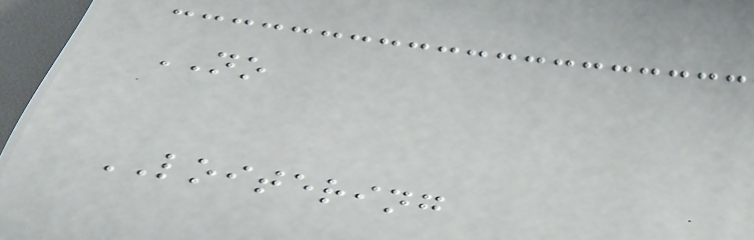NO
LOITERING
